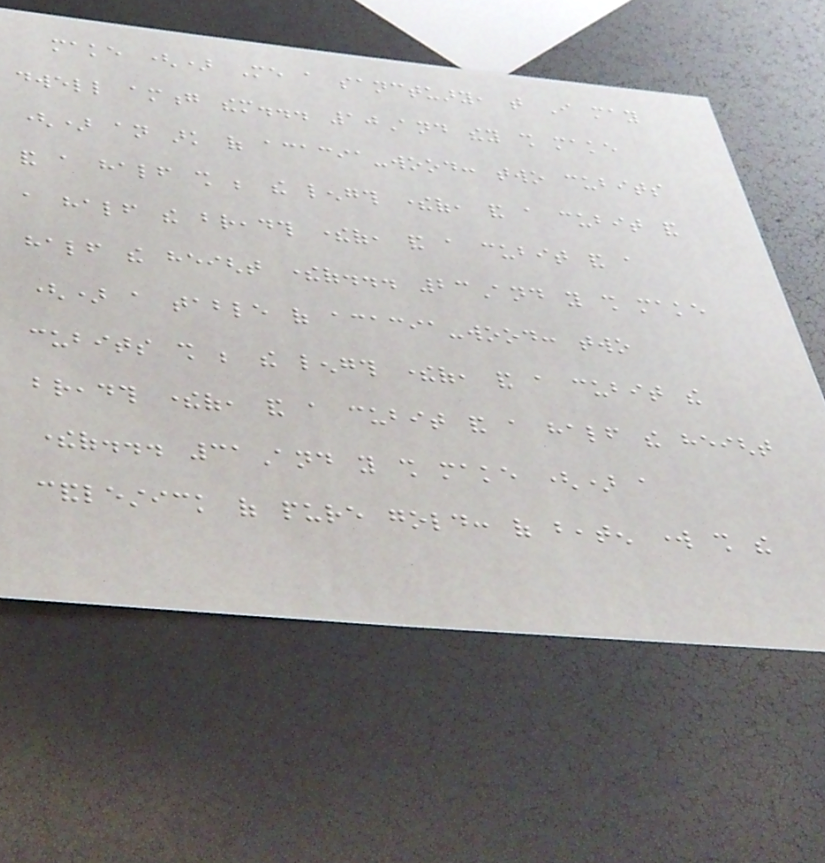make () Me a sanctuary, that I may
dwell among them... 10And they shall make
() an ark of acacia-wood: two cubits
and a half shall be the length thereof, and a cubit and
a half the breadth thereof, and a cubit and a
half the height thereof... 23And you shall make
() a table of acacia-wood: two
cubits shall be the length thereof, and a cubit the
breadth thereof, and a cubit and a half the height
thereof... 31And you shall make () a
candlestick of pure gold: of beaten work shall the
